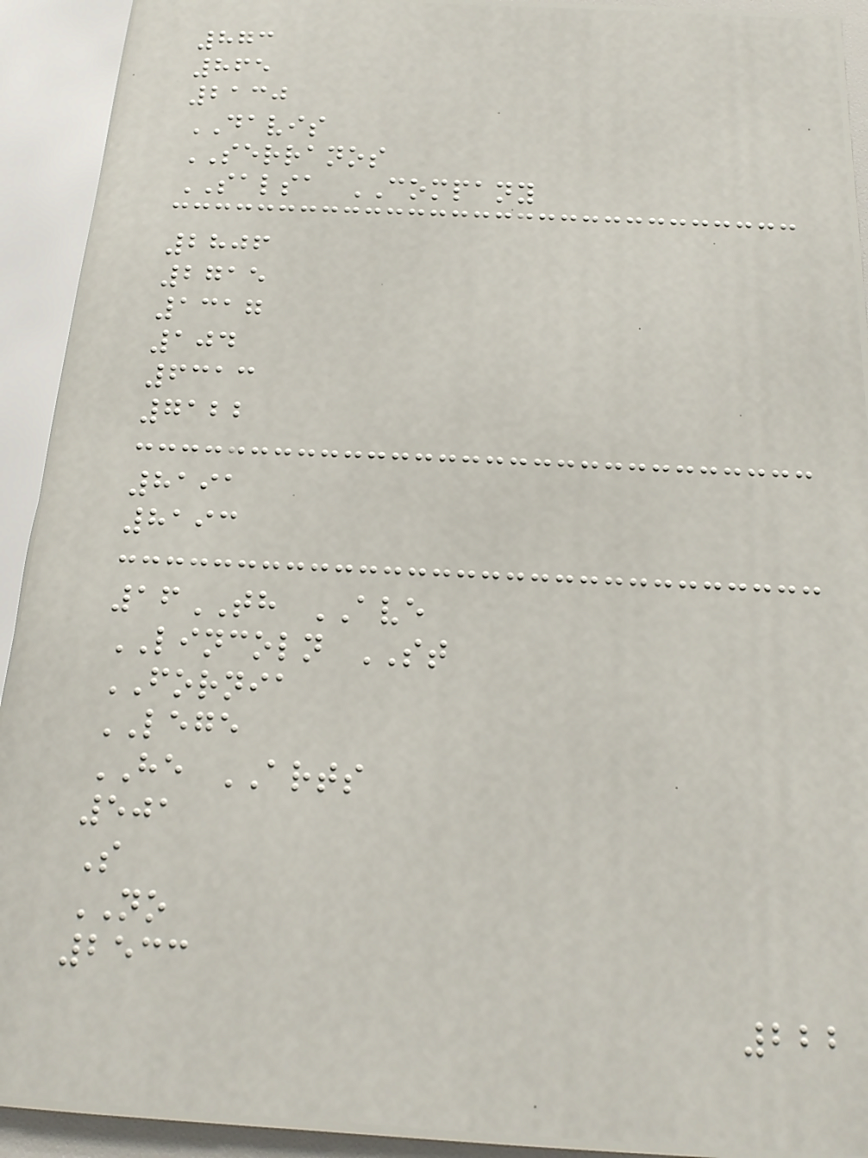873
865
2130
DAVIS
SERRANOS
SALSA COMPANY
2806
2715
1317
104
6313
7122
8191
8193
16TH AVE
LINCOLN ST
FORNIA
LEGE
HE ARTS
501
S
NO
2533
222
